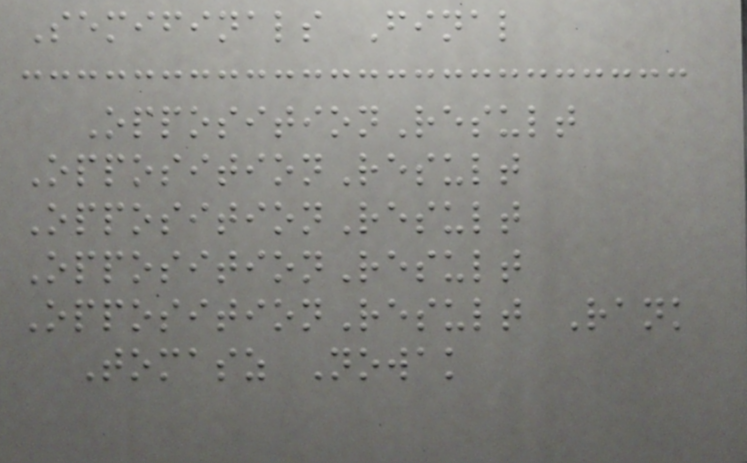Semifinals Final
OppositionResult
OppositionResult
OppositionResult
OppositionResult
OppositionResult Rank
Tomasz Nowak
